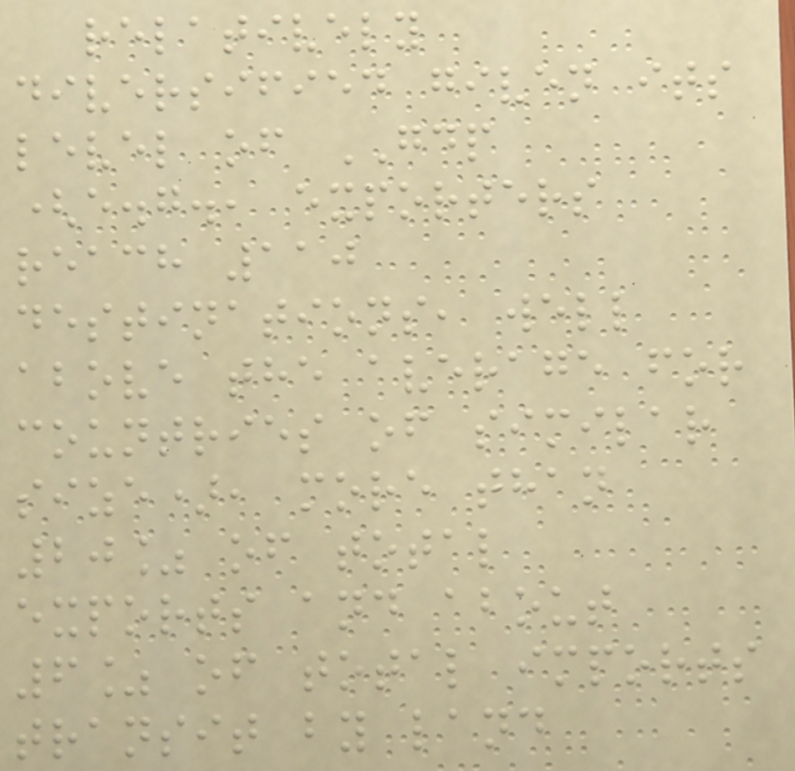relatively
diversified given its
level of GDP
(e.g., exporters
reach 110
destinations, well
above the average for
countries of similar
size), more than
20% of total
exports and about
6% of total imports
transit by land
